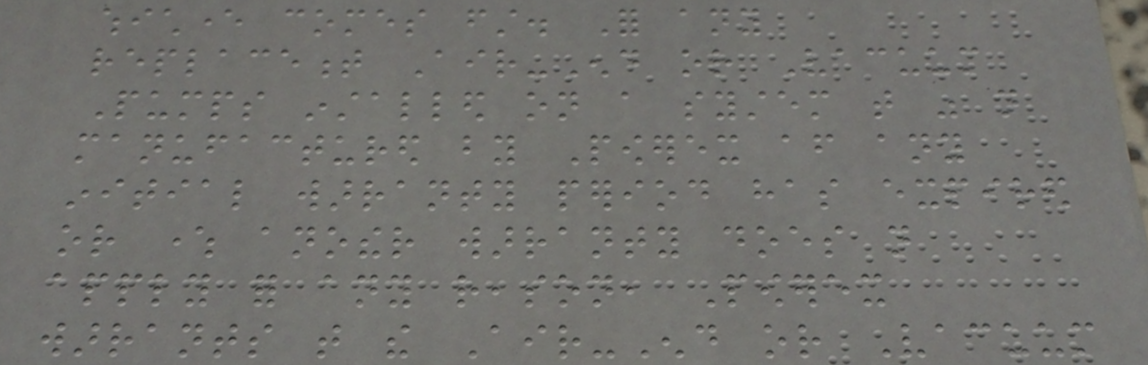whichever comes first. For any
replacement Air-End or Vacuum
Pumps installed on a system that was not
manufactured by Powerex after any
initial warranty period has expired
or where another warranty does not
apply for any reason, Powerex
warrants that the Air-End or Vacuum
